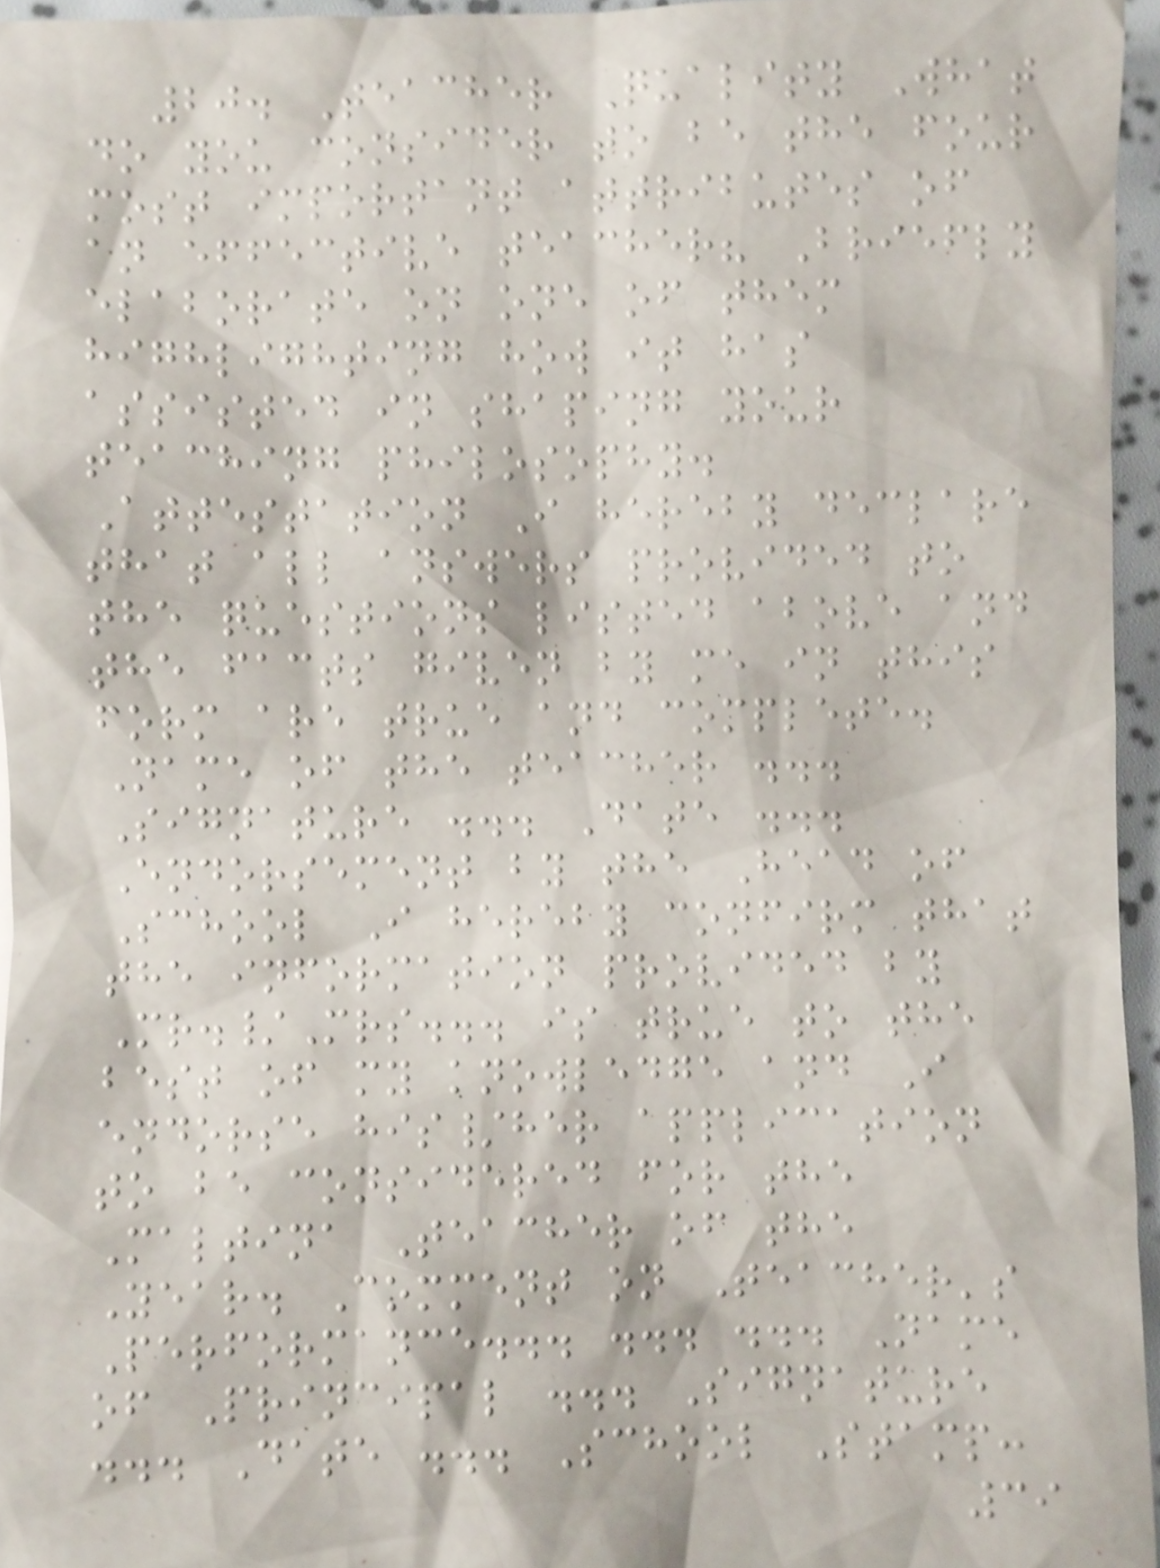20. Teacher Quality What
do you consider to be the four
most important attributes of
an effective teacher? Briefly
elaborate on one of them
highlighting how it has
assisted in shaping your
teaching philosophy.
Attestation I hereby declare
that all answers provided to
the questions listed above and
the facts given by me in this
form are true and complete.
Name of the teacher ...
Signature ... Date ...
Endorsement by the Head of
School I hereby confirm that
the information provided by
Mr./Mrs... is true to the
best of my knowledge and I
endorse his/her application
to be considered for the
Maltina Teacher of the
Year. Comment on Teacher's
Performance... ... ... Name
of Principal ... Signature
... Date ... School Stamp:
39
